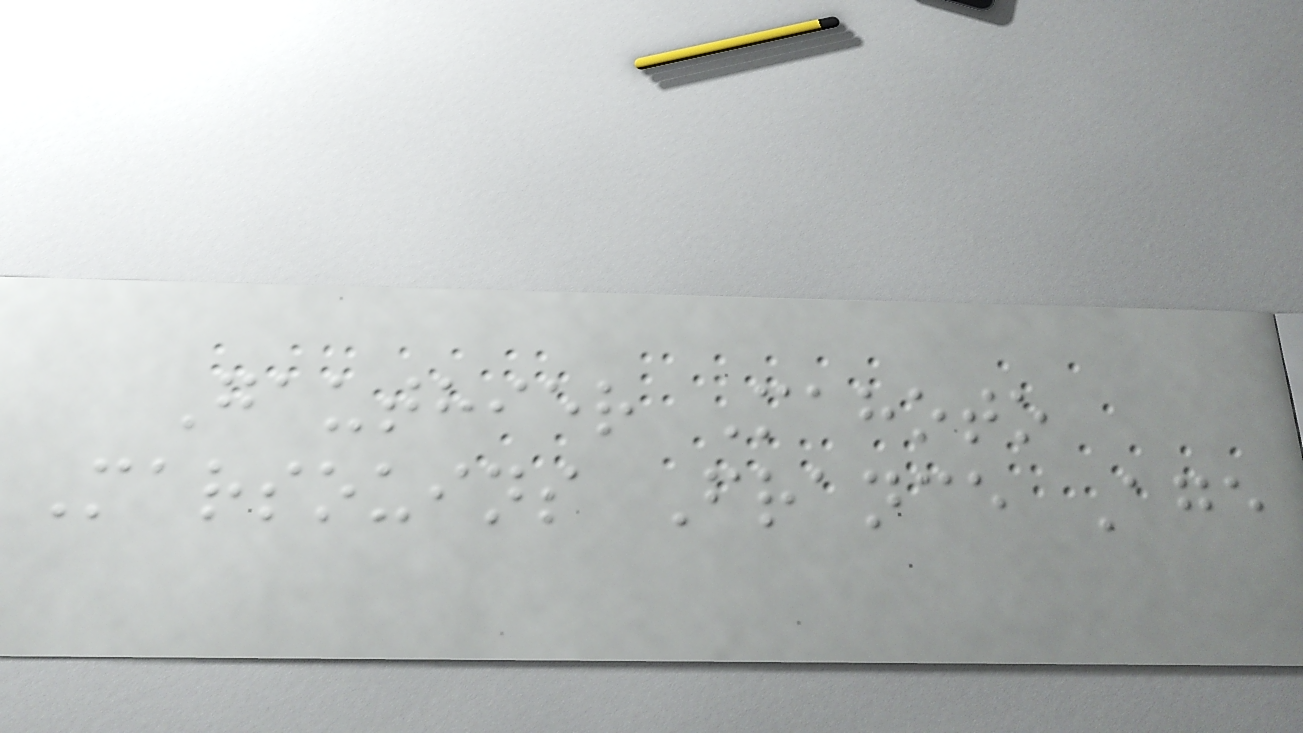Gauthier Mahoto
Marsouins France Age
